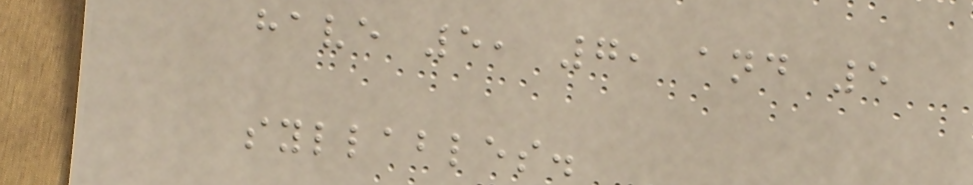have 5, 7, and 5
syllables.
